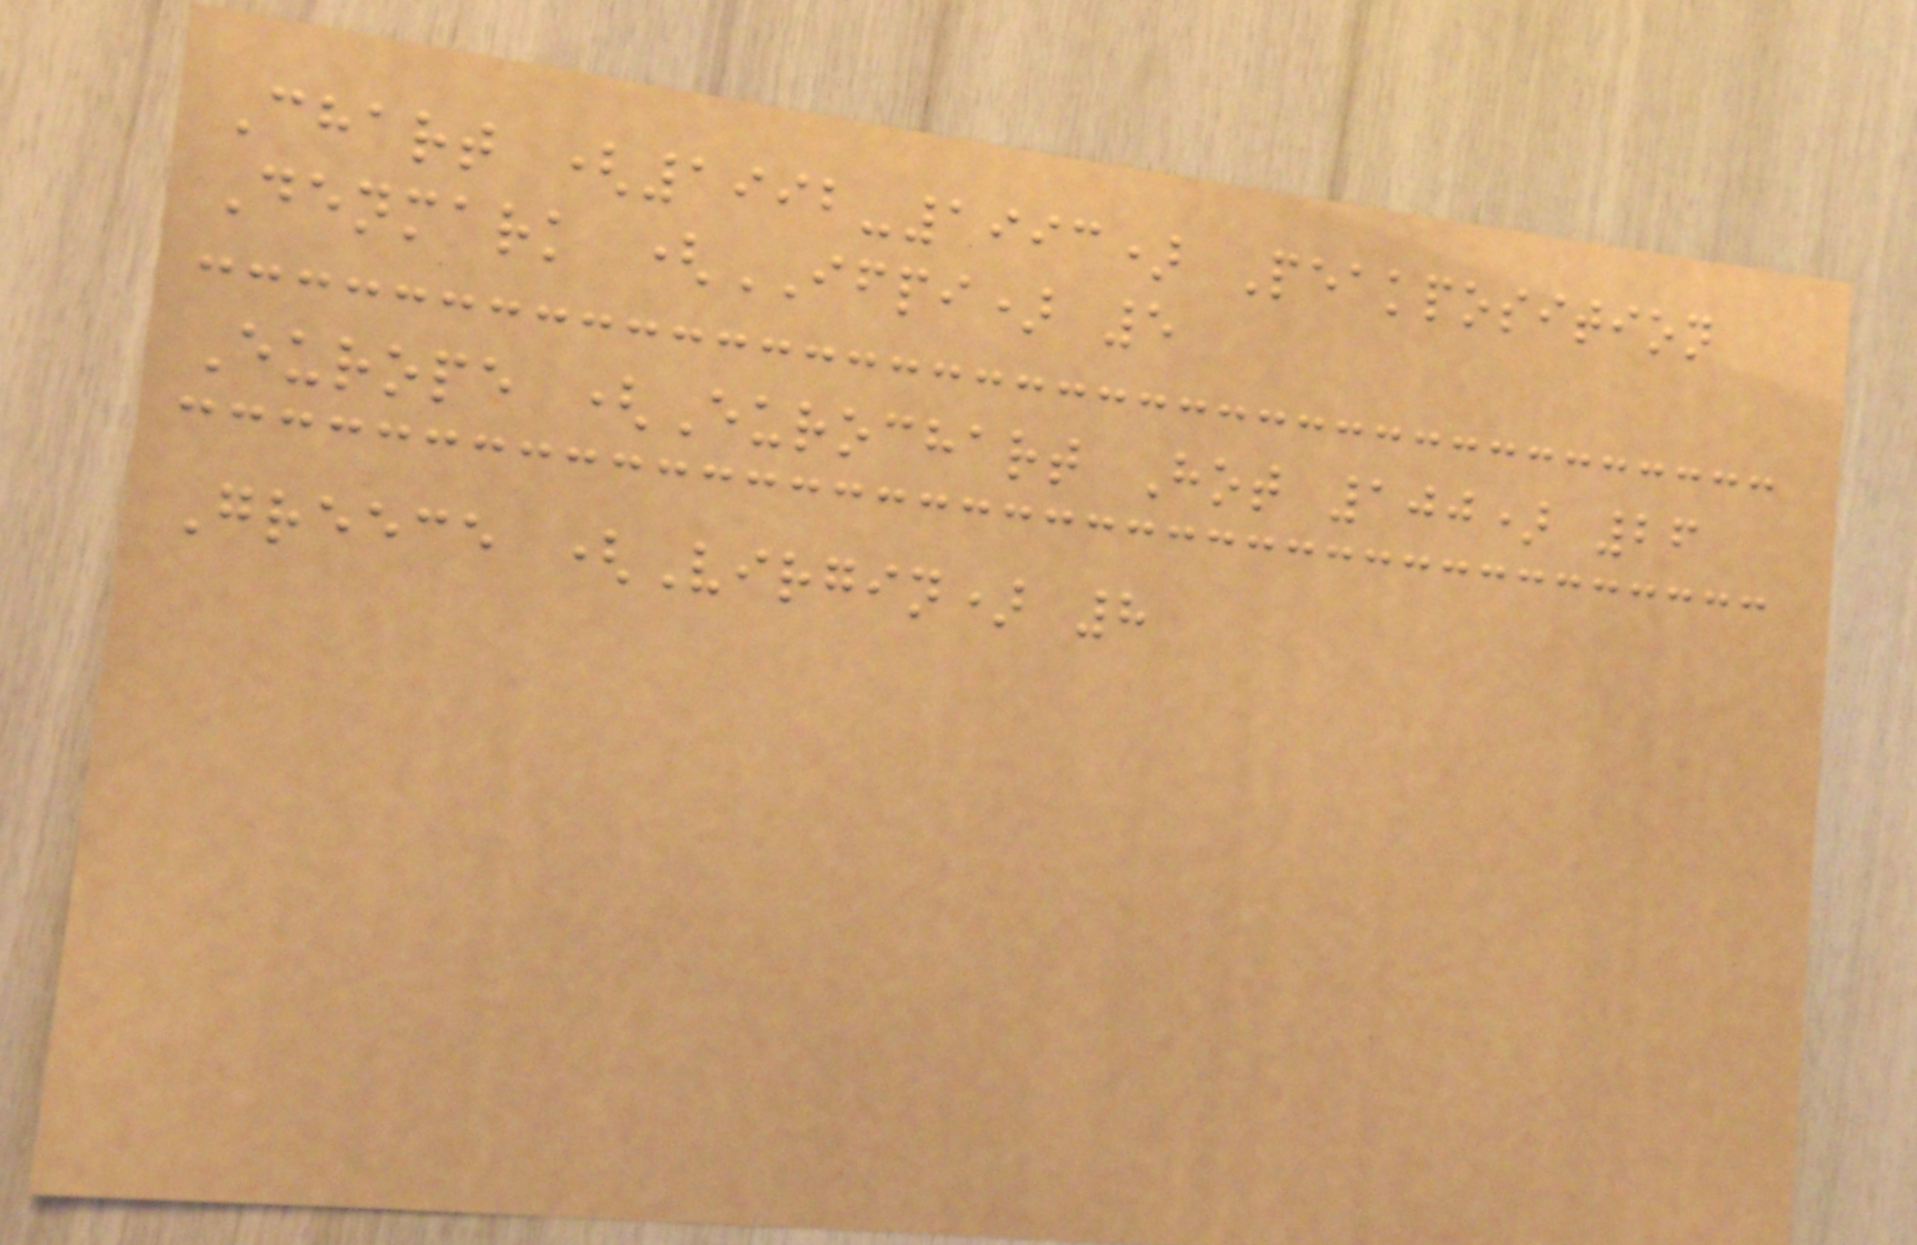Chart (1992-1993) Peakposition
Denmark (IFPI) 5
Europe (Eurochart Hot 100) 26
Greece (Virgin) 8
